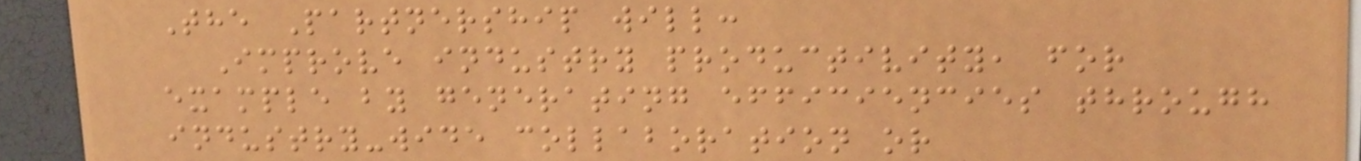The Partnership will:
Improve industry productivity, for
example by generating efficiencies through
industry-wide collaboration or
